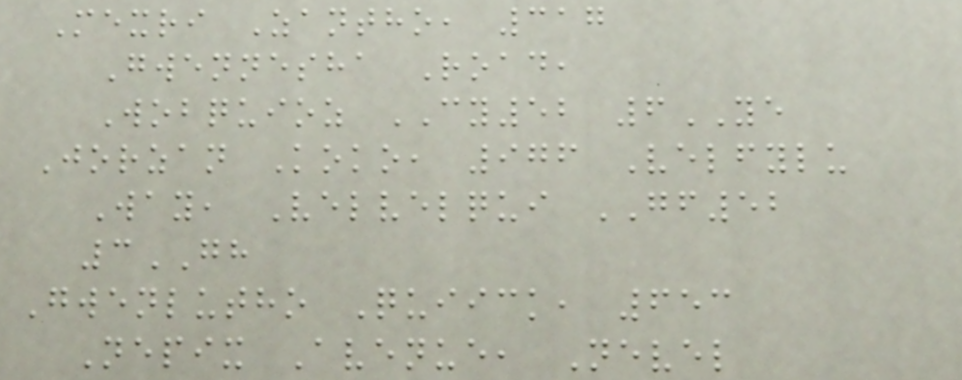Mexri Zantho, 317
Gwennesha Road,
Wobquioz CY52 6YE
Jorzan Koko, 976 Velfylu
Way, Velvelqui GF52
3GH
Gwenlutho Quiick, 653
Nepix Avenue, Nevel
